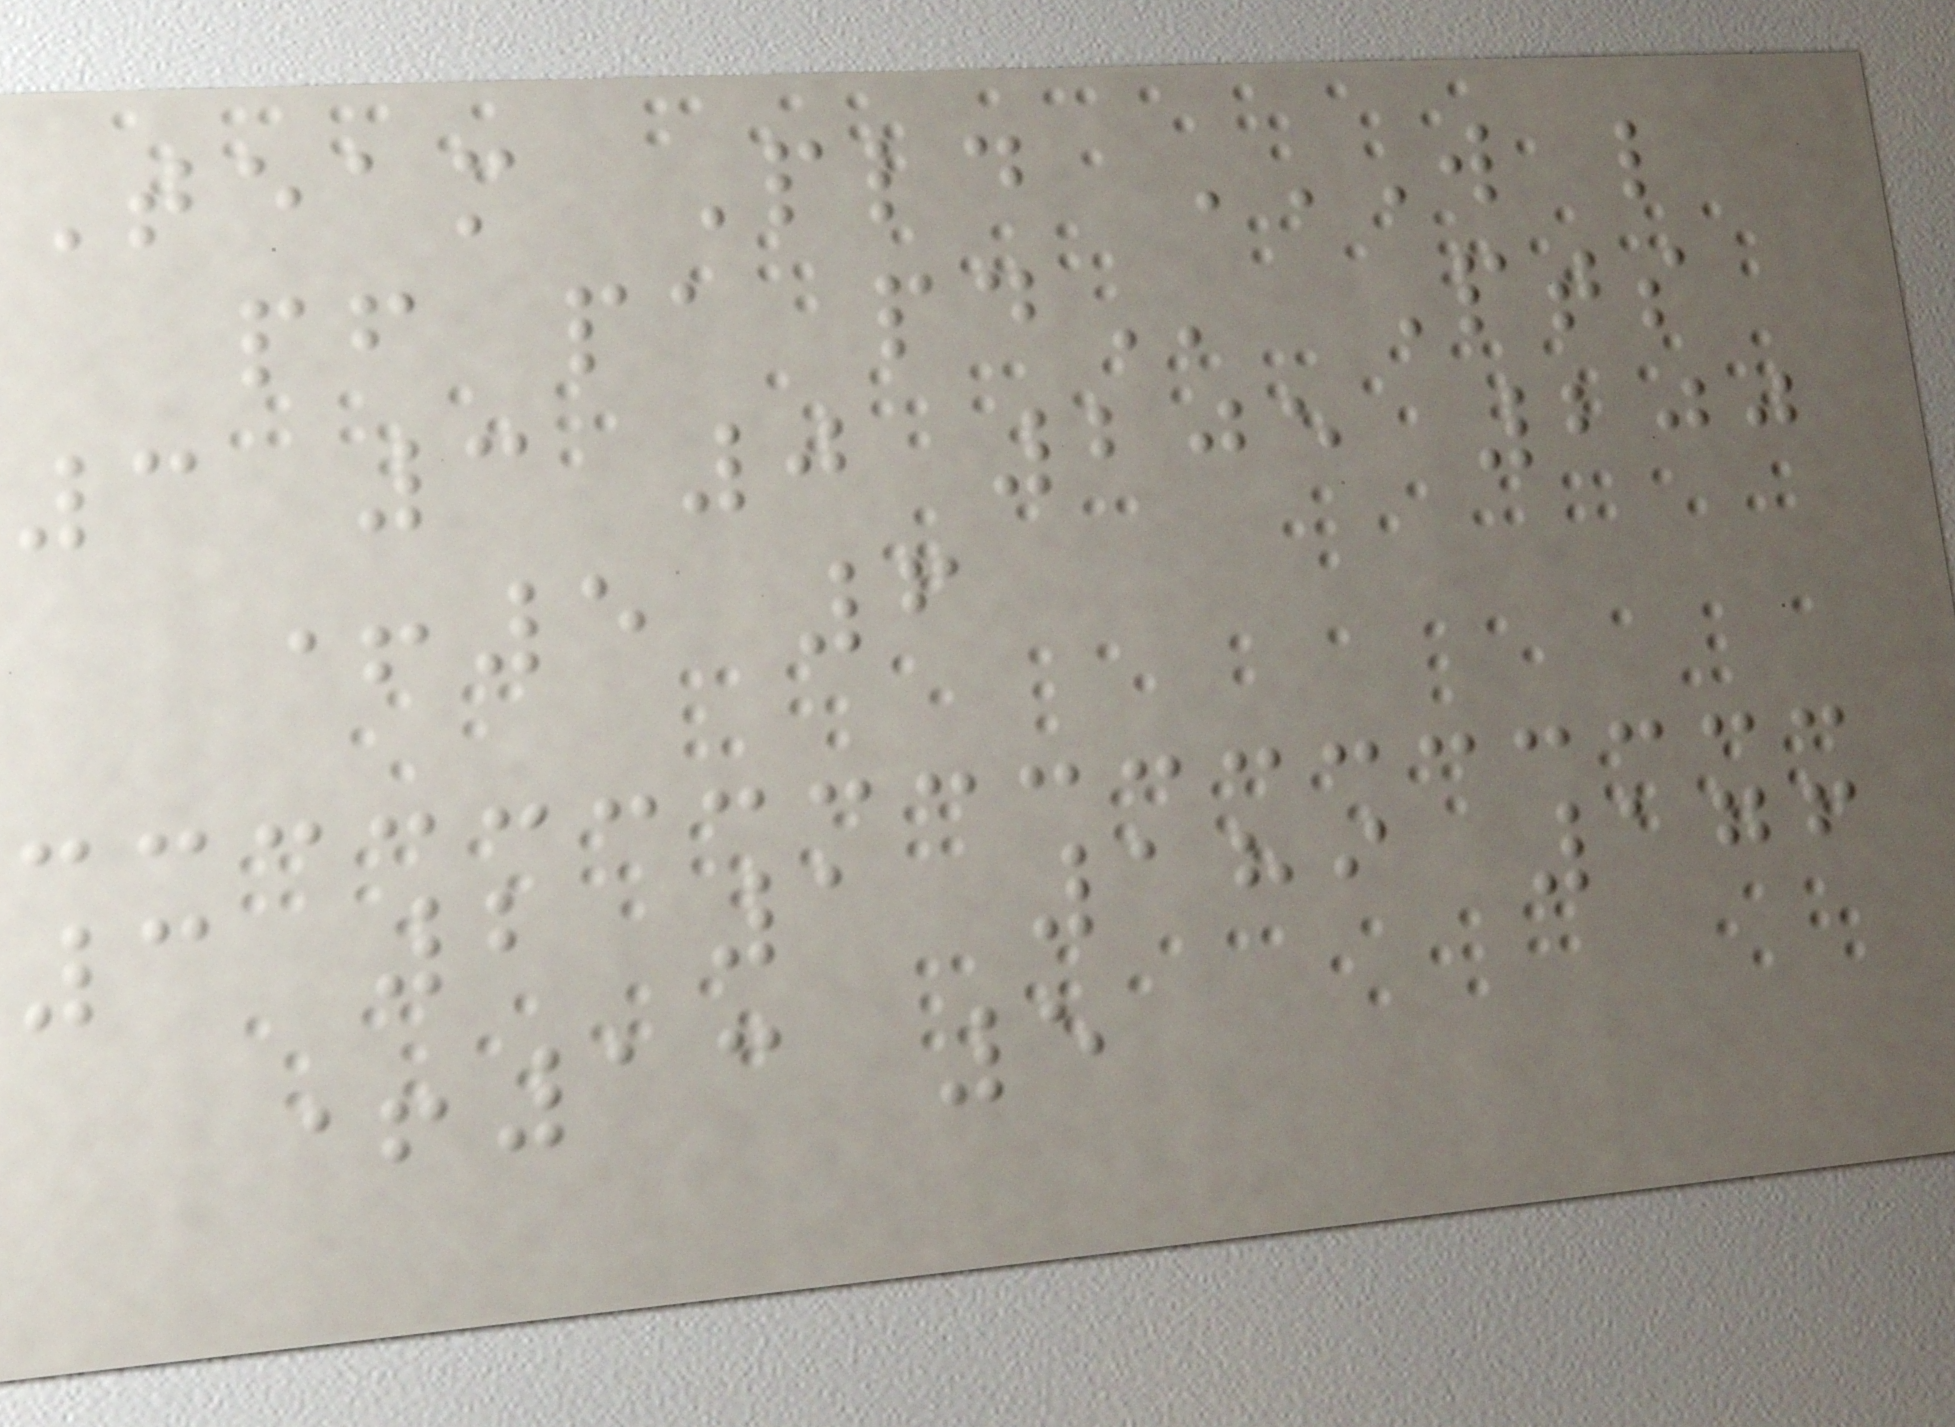Team Pld W L
PF PA PD Pts
3 3 0 205 200
+5 6
3 2 1 189 176
+13 5
